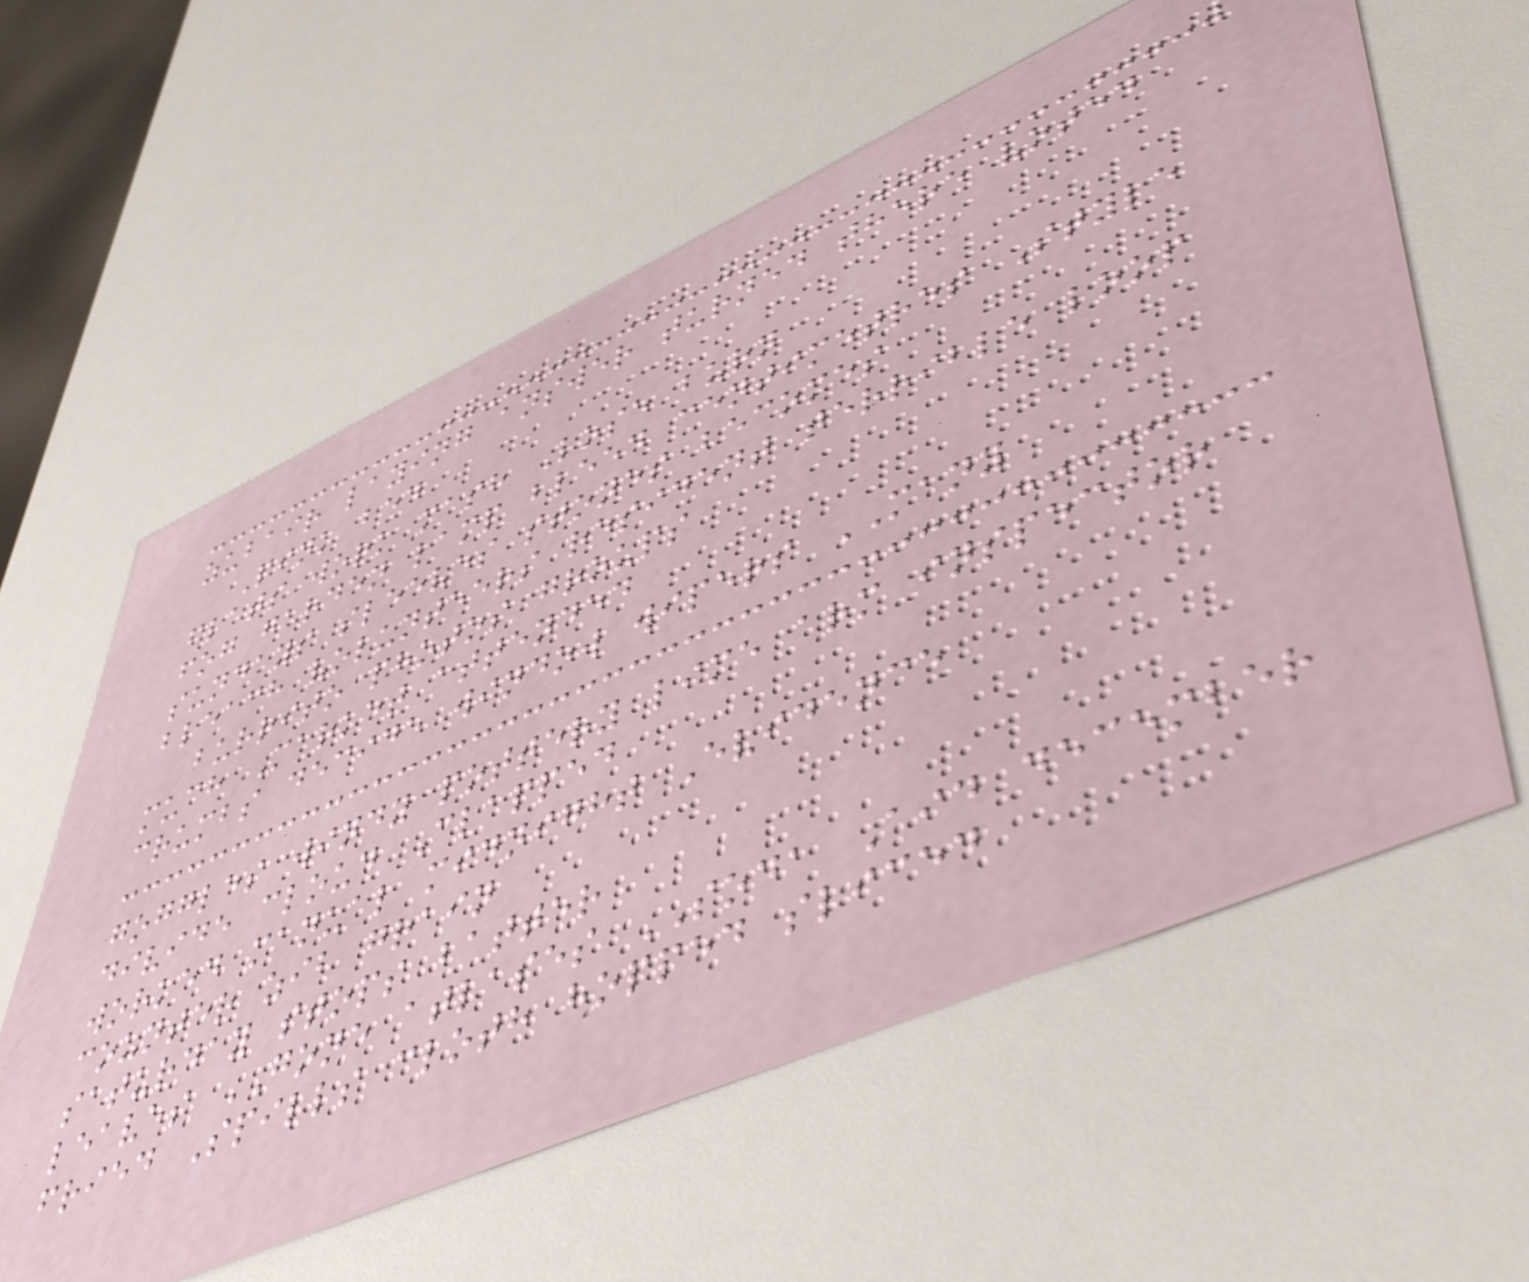zubair laying answer turned there voted
Pink bed
flats work mash Lose burn
fog garden lamp bleed centimetres Style
sundays sleeves stones becomes
bleach volunteers resident terrible loop
burrito photos groups
much Market attended
crumbs decide window wipers MANY
goggles windy pottery lime arm inspector
divide cloud Clapped
worked manual midnight Evidence
counter zib grain
saturday stops batter
leaves GONE atlases SODA Aid december
fried Spills cloth hopped sliced
